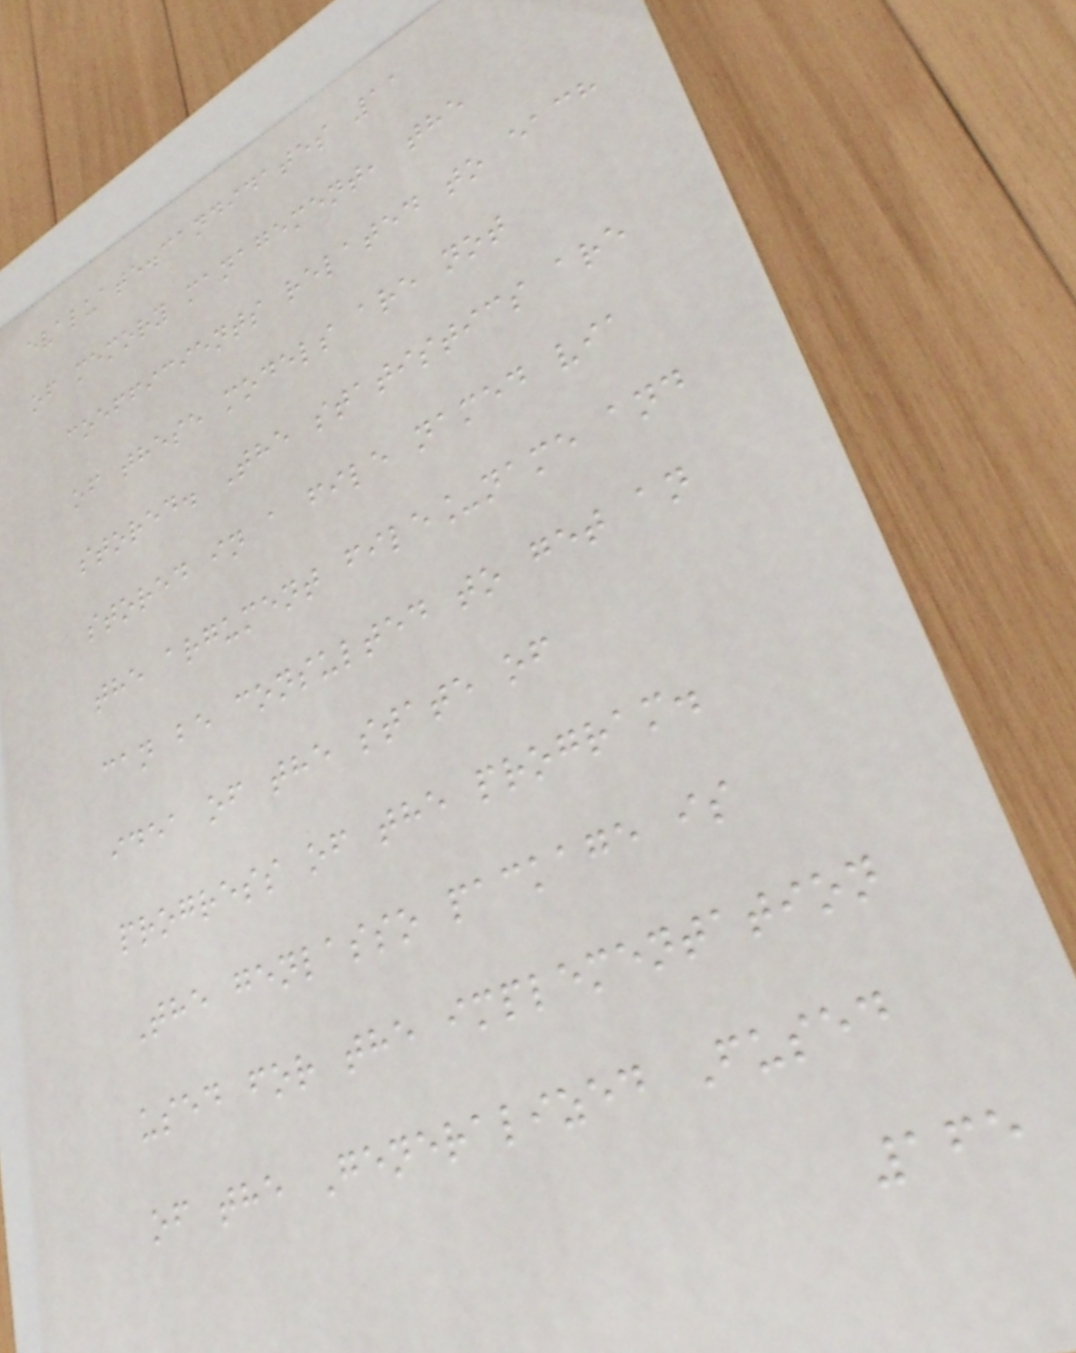evaluate.candidates 11
of memory management, the
coefficients related to each
of these models are not
stored. The statistics are
stored in a file named via
the argument file_name and
can be consulted to get an
idea of the state of
progress of the program.
The genlasso package is
used for the implementation
of the Generalized Fused
165
